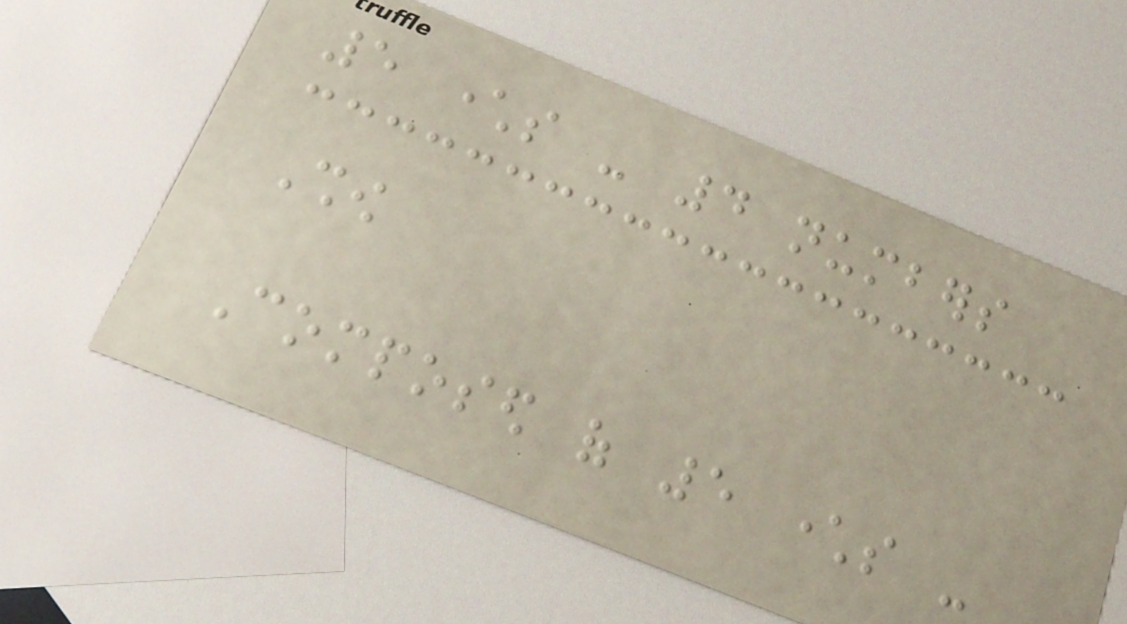5 characters - 4 numbers
Show
Composed of 5 characters -
